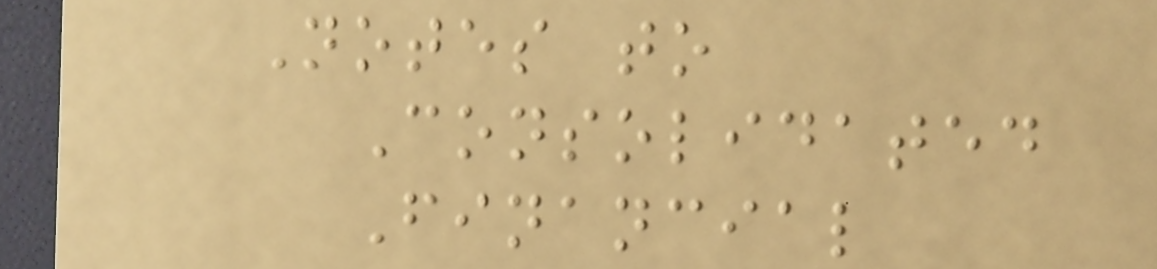Notes to
Consolidated
Financial
